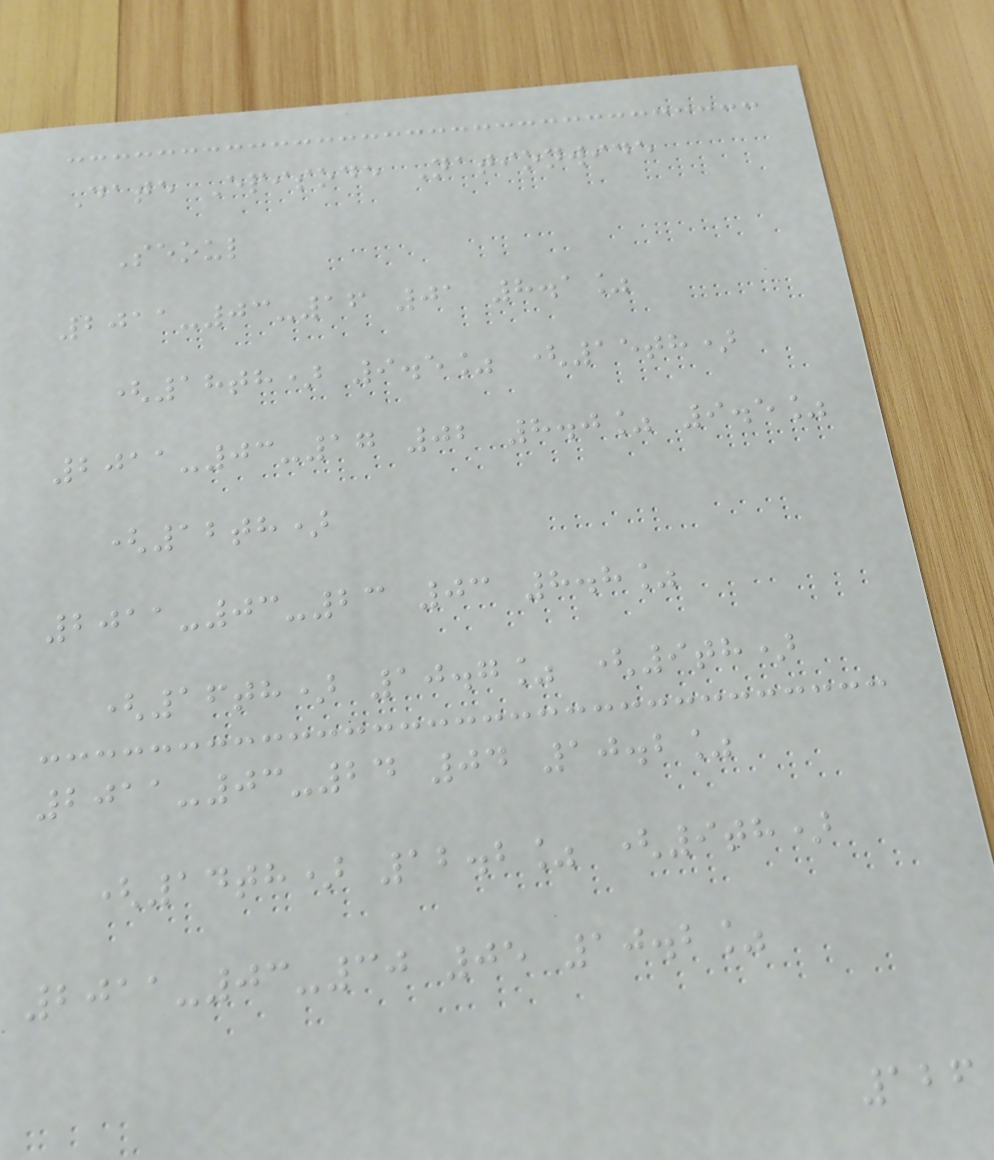Date Episode Nationwide
Seoul
2011-03-16 01 8.1%
(18th) 9.5% (15th)
2011-03-17 02 8.0% 9.5%
(12th)
2011-03-23 03 8.8%
(16th) 10.7% (9th)
2011-03-24 04 10.2%
(14th) 12.2% (9th)
2011-03-30 05 10.2%
126
